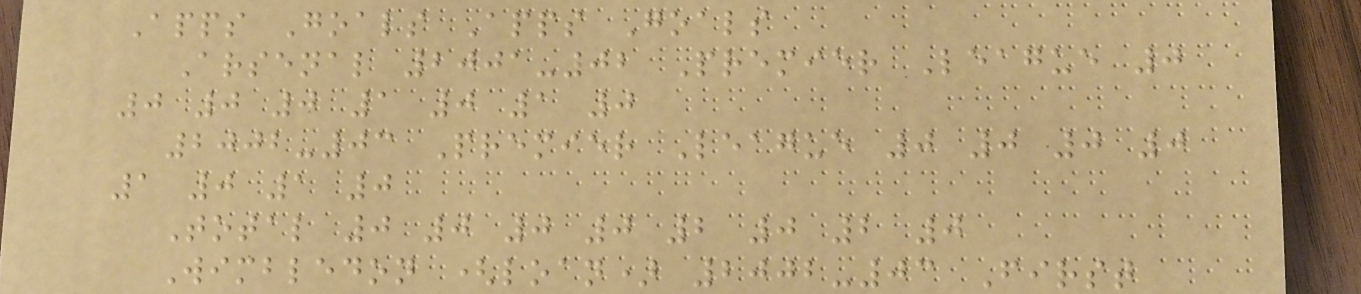Apps Goals Apps Goals
Arsenal 2001-02 Premier League 0
0 0 0 1 0 1 0
2002-03 Premier League 0 0 0 0
1 0 1 0
Total 0 0 0 0 2 0 2 0
Wimbledon (loan) 2002-03 First
